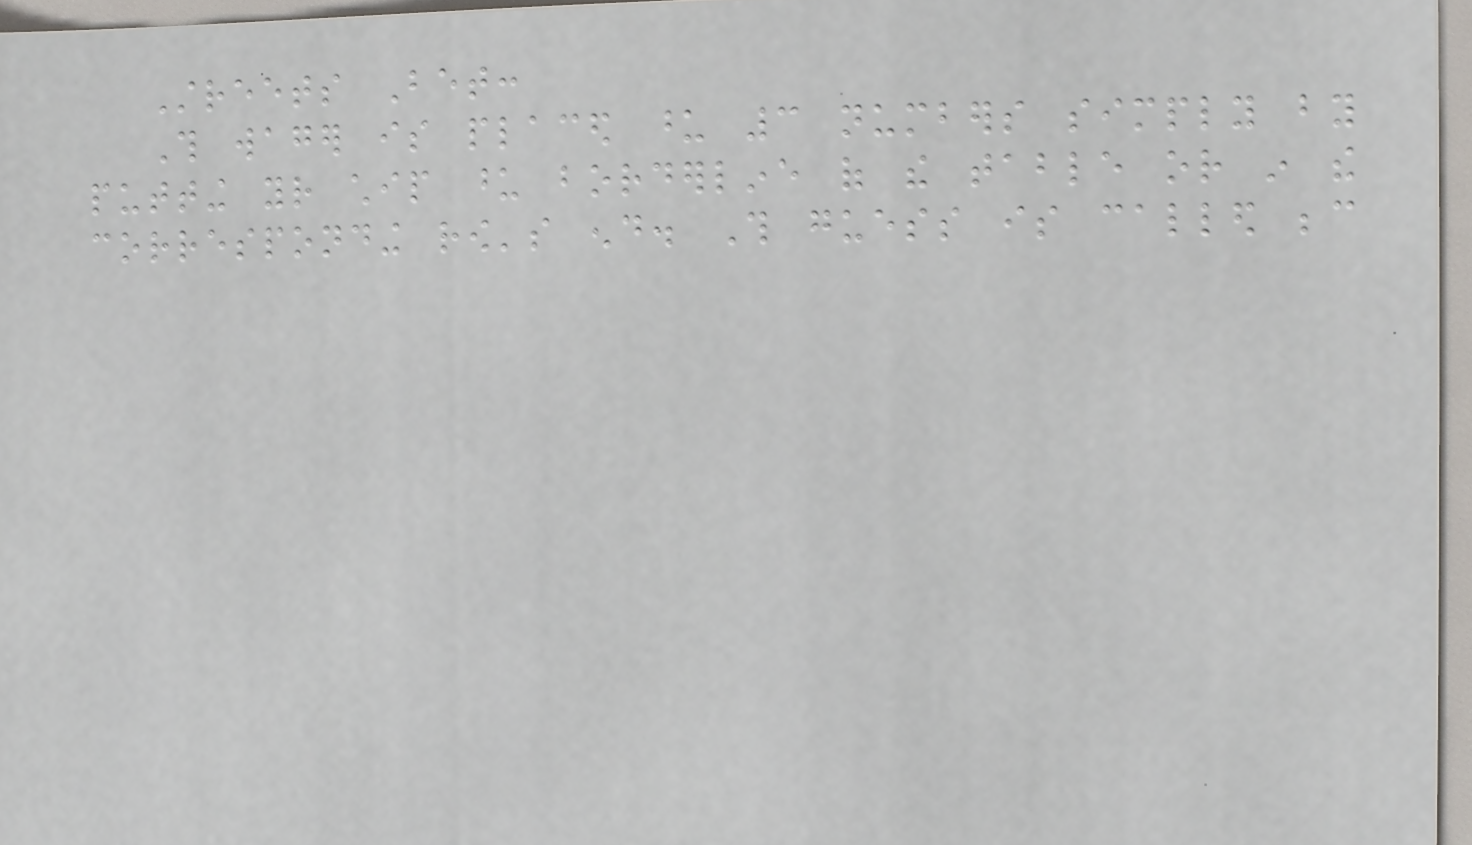Streets Bet:
This wager is placed upon 3 numbers simply by
putting your chip upon borderline of the table or in the
corresponding row's end. This guess is called because
